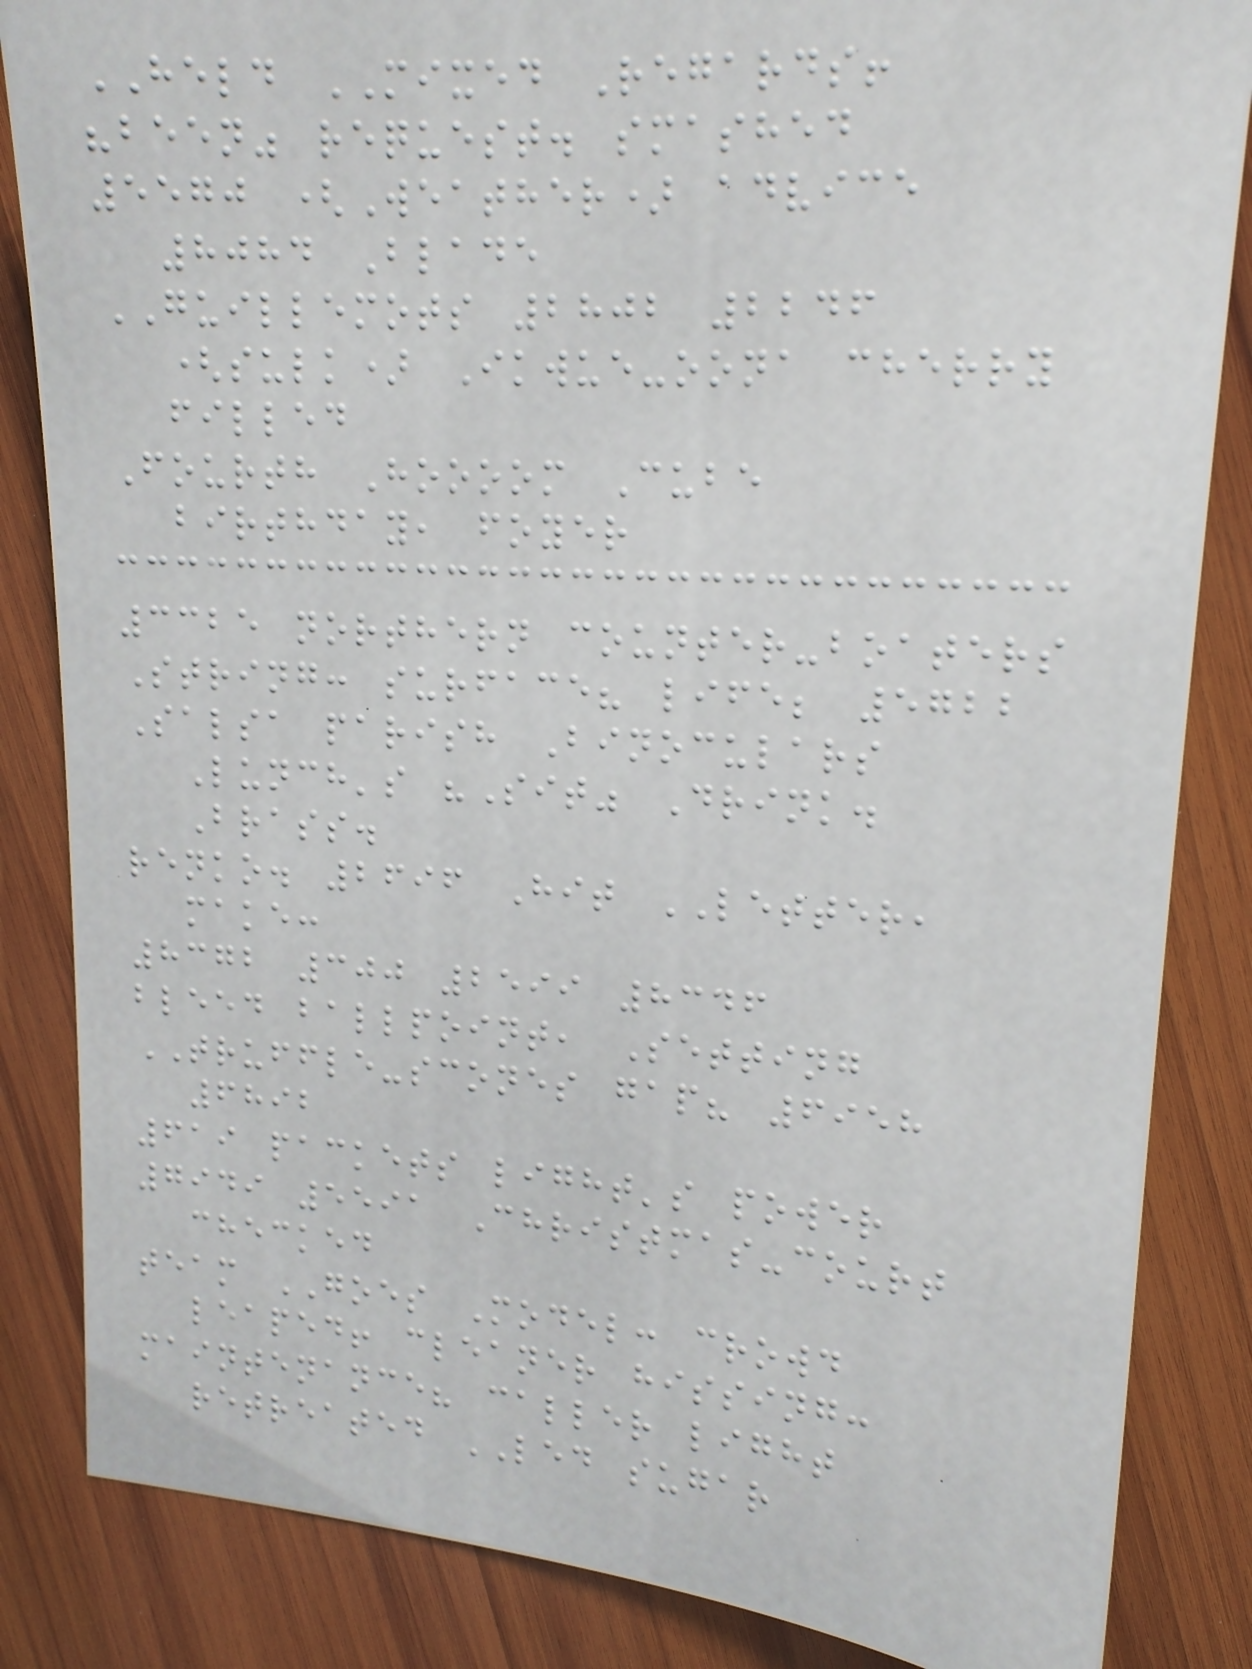HELD MIXED Regards!
"been" request. smashed
5570 (Weather) advice
8084 Blade
GUILLEMOTS 2802 2246
(sulk) Ikwue-oona cherry
filled
Fourth Hoooom Cube
birthday, foyer
3325 northern counter-boaters
String: surface? life; 5722
Salsa parish Binoculars
Lunch's "Sit" Drink.
Brass.
renko. 2696 Hit LETTER,
make:
8372 300 2599 8346
bleed ballpoint, Setting
TRUFFLE-scones gap? 6958
6892
619 packets light's power
7949 5591 Christmas-court
checked
team GOES Model: crowd
leaped! cleaner hissing:
maintenance? caller light
retreated LED sugar
